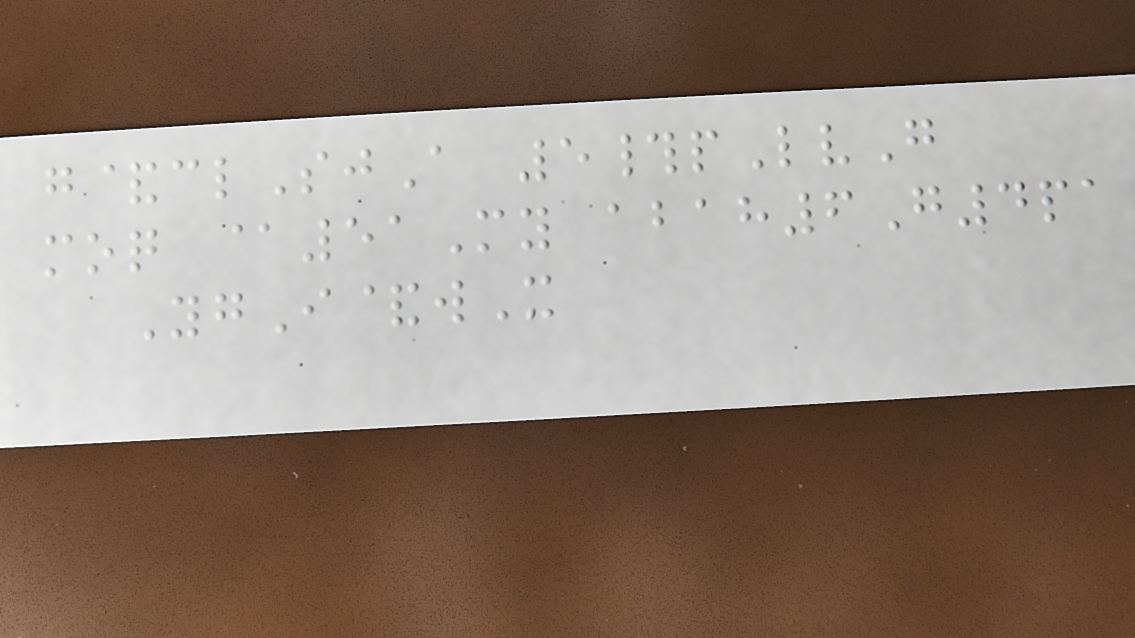g&clSjA 5#pLvG
moq @51My abah6G4pa
YgI&wX
